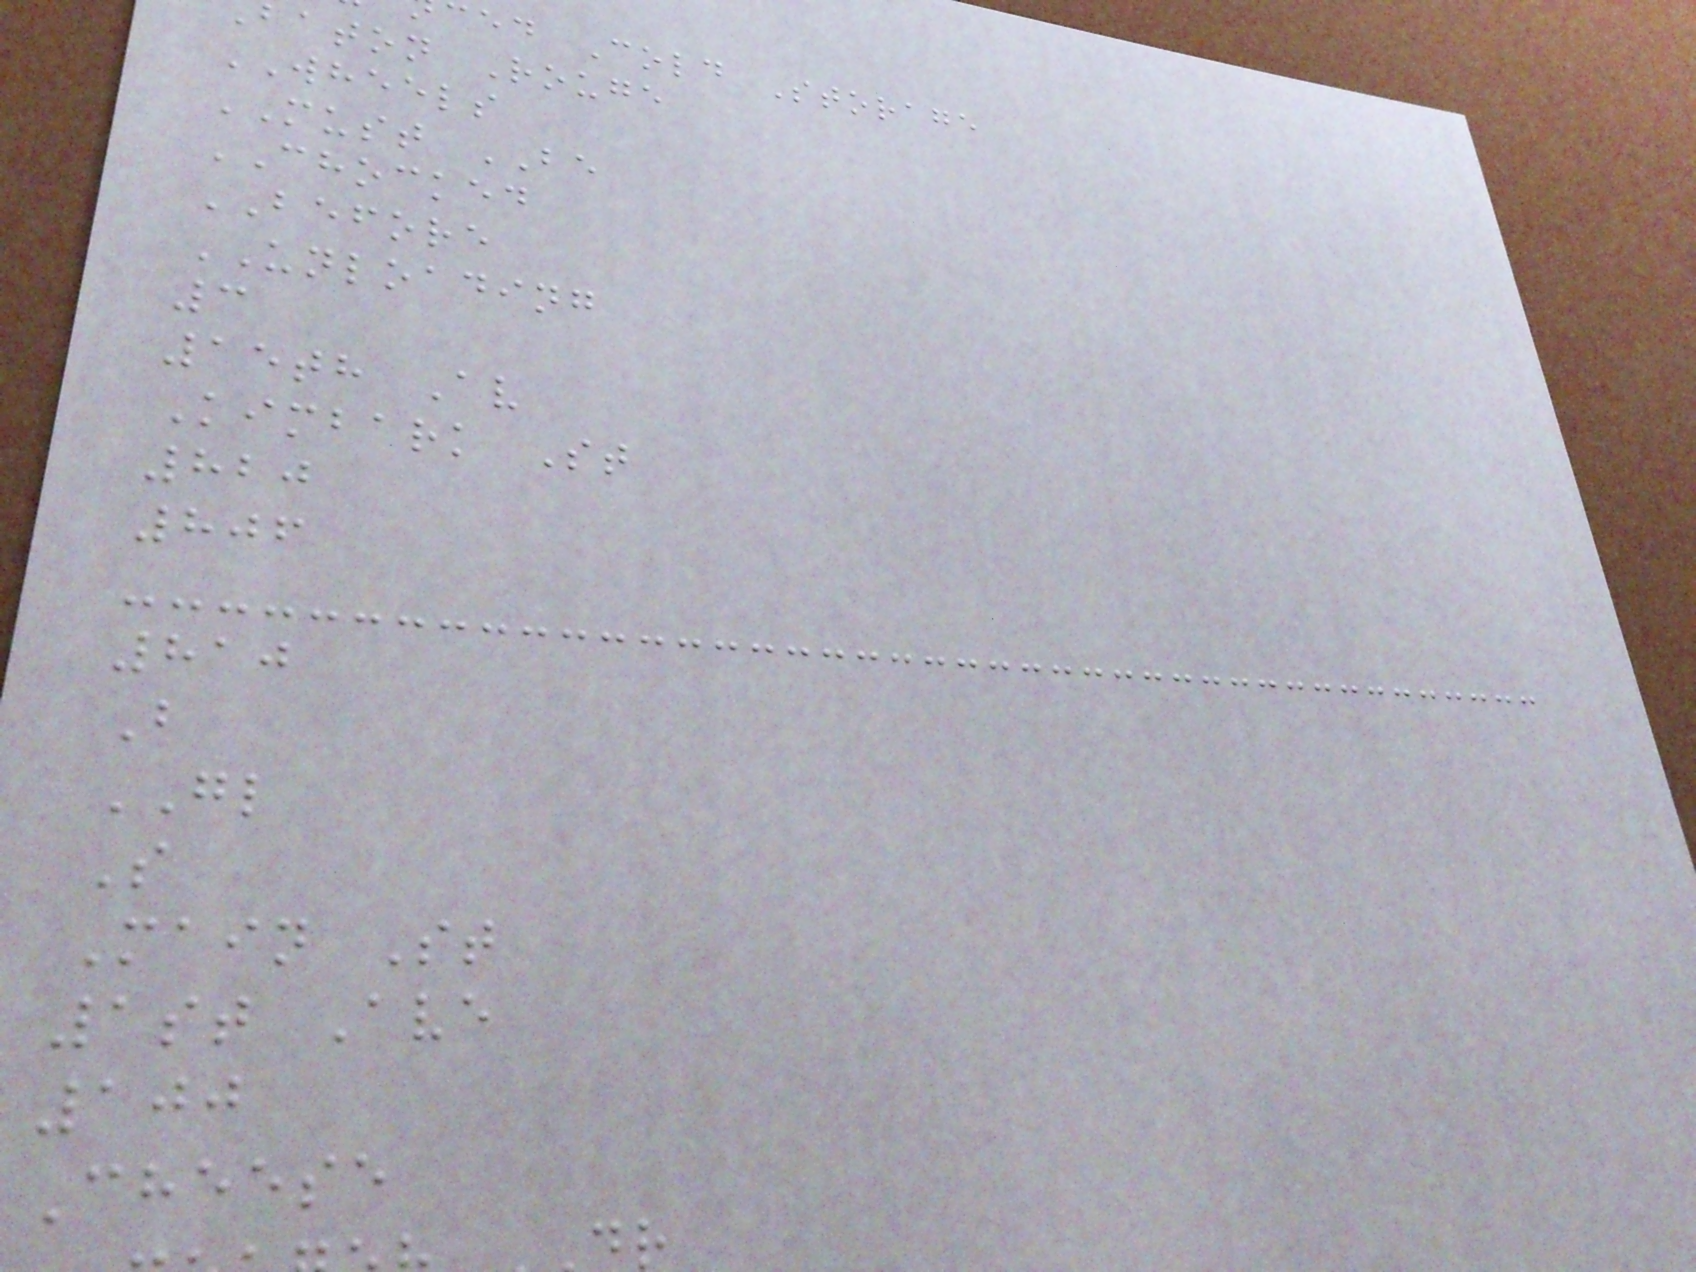ed Cold Storage
baton Rouge
WHEELS
MUST BE
CHOCKED
BEFORE
UNLOADING
3
15th Av
Kimbark St
820
806
810
B
GL
S
Main St
1st Ave
100
Cheese
